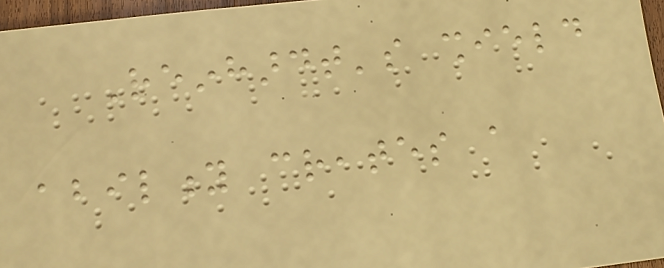Reinhardt's shield
ability creates a
